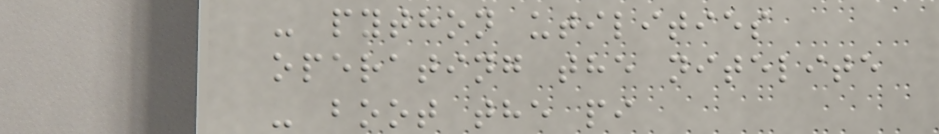- python utilities
operating the nitelite
- boot the pi
